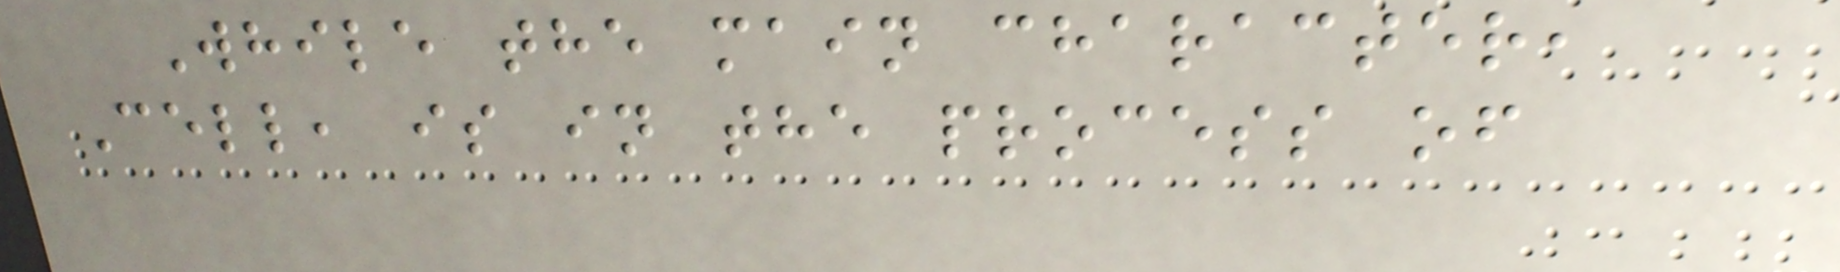While the main character,
Cell, is in the process of
